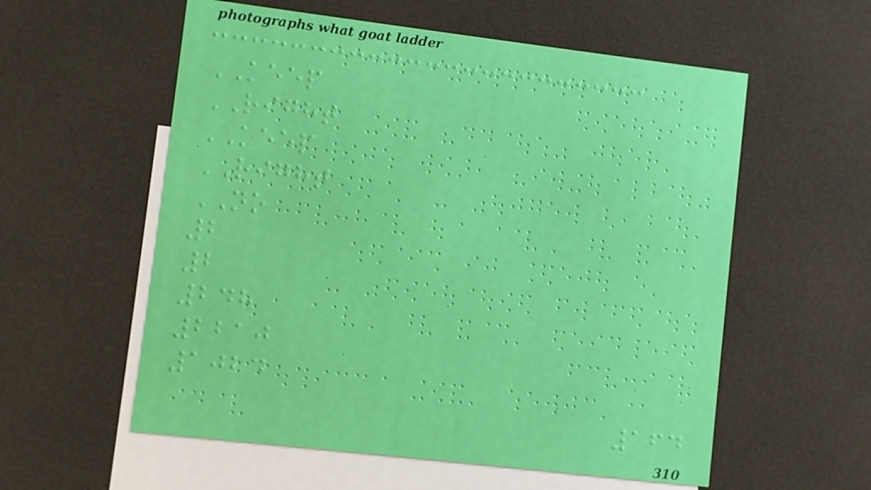KEEP
RIGHT
KEEP
RIGHT
NO
2
2
248
2210
1024
164
